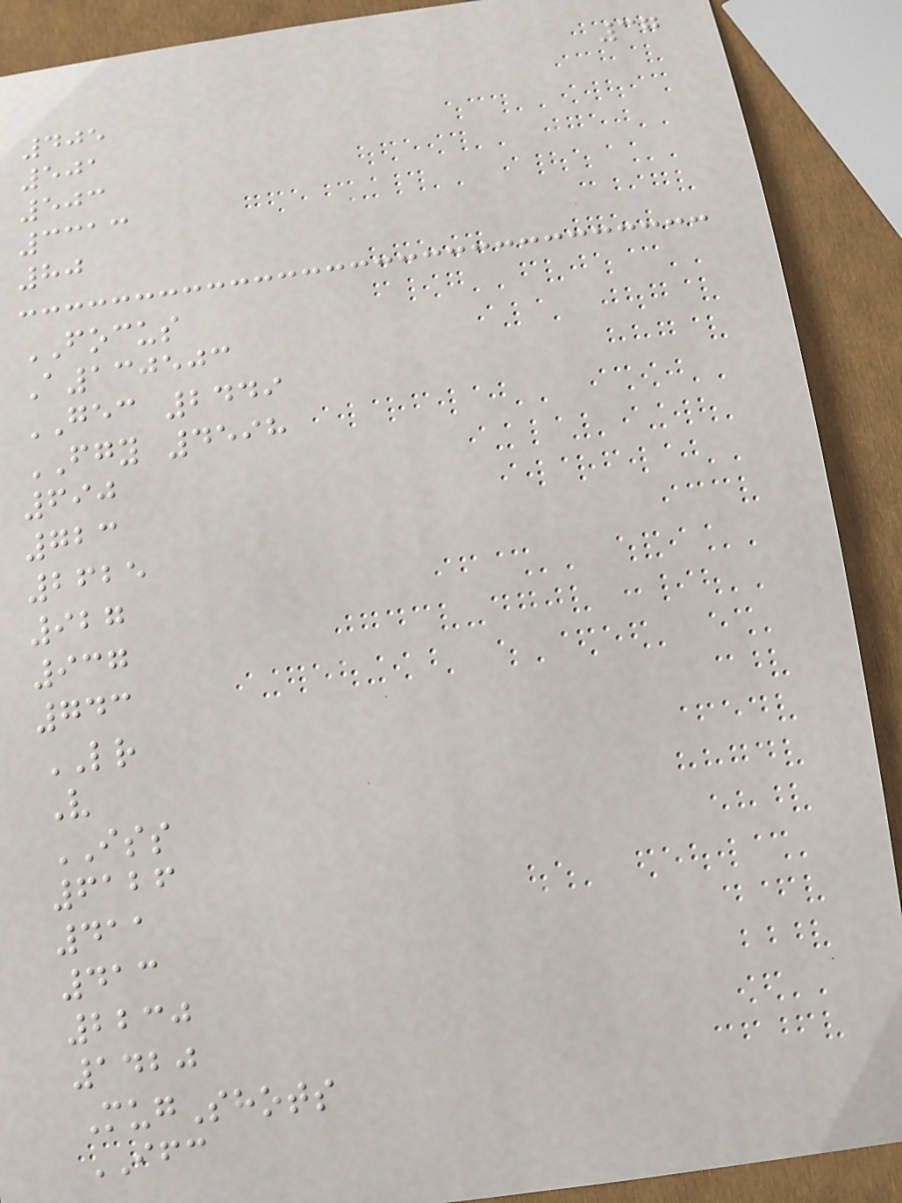37
405
501
503
3313
80
FOCUS
A130503
GEC 2449
FGY 4598
690
723
2625
927
937
743
LR
V
ISS
6126
411
413
2230
1420
MugShots
IFC
